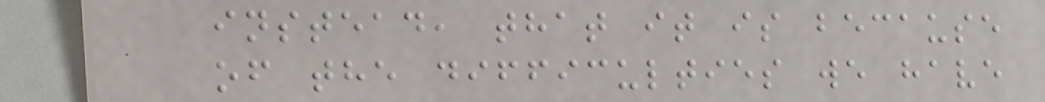instead, that it is because
of the difficulties we have
